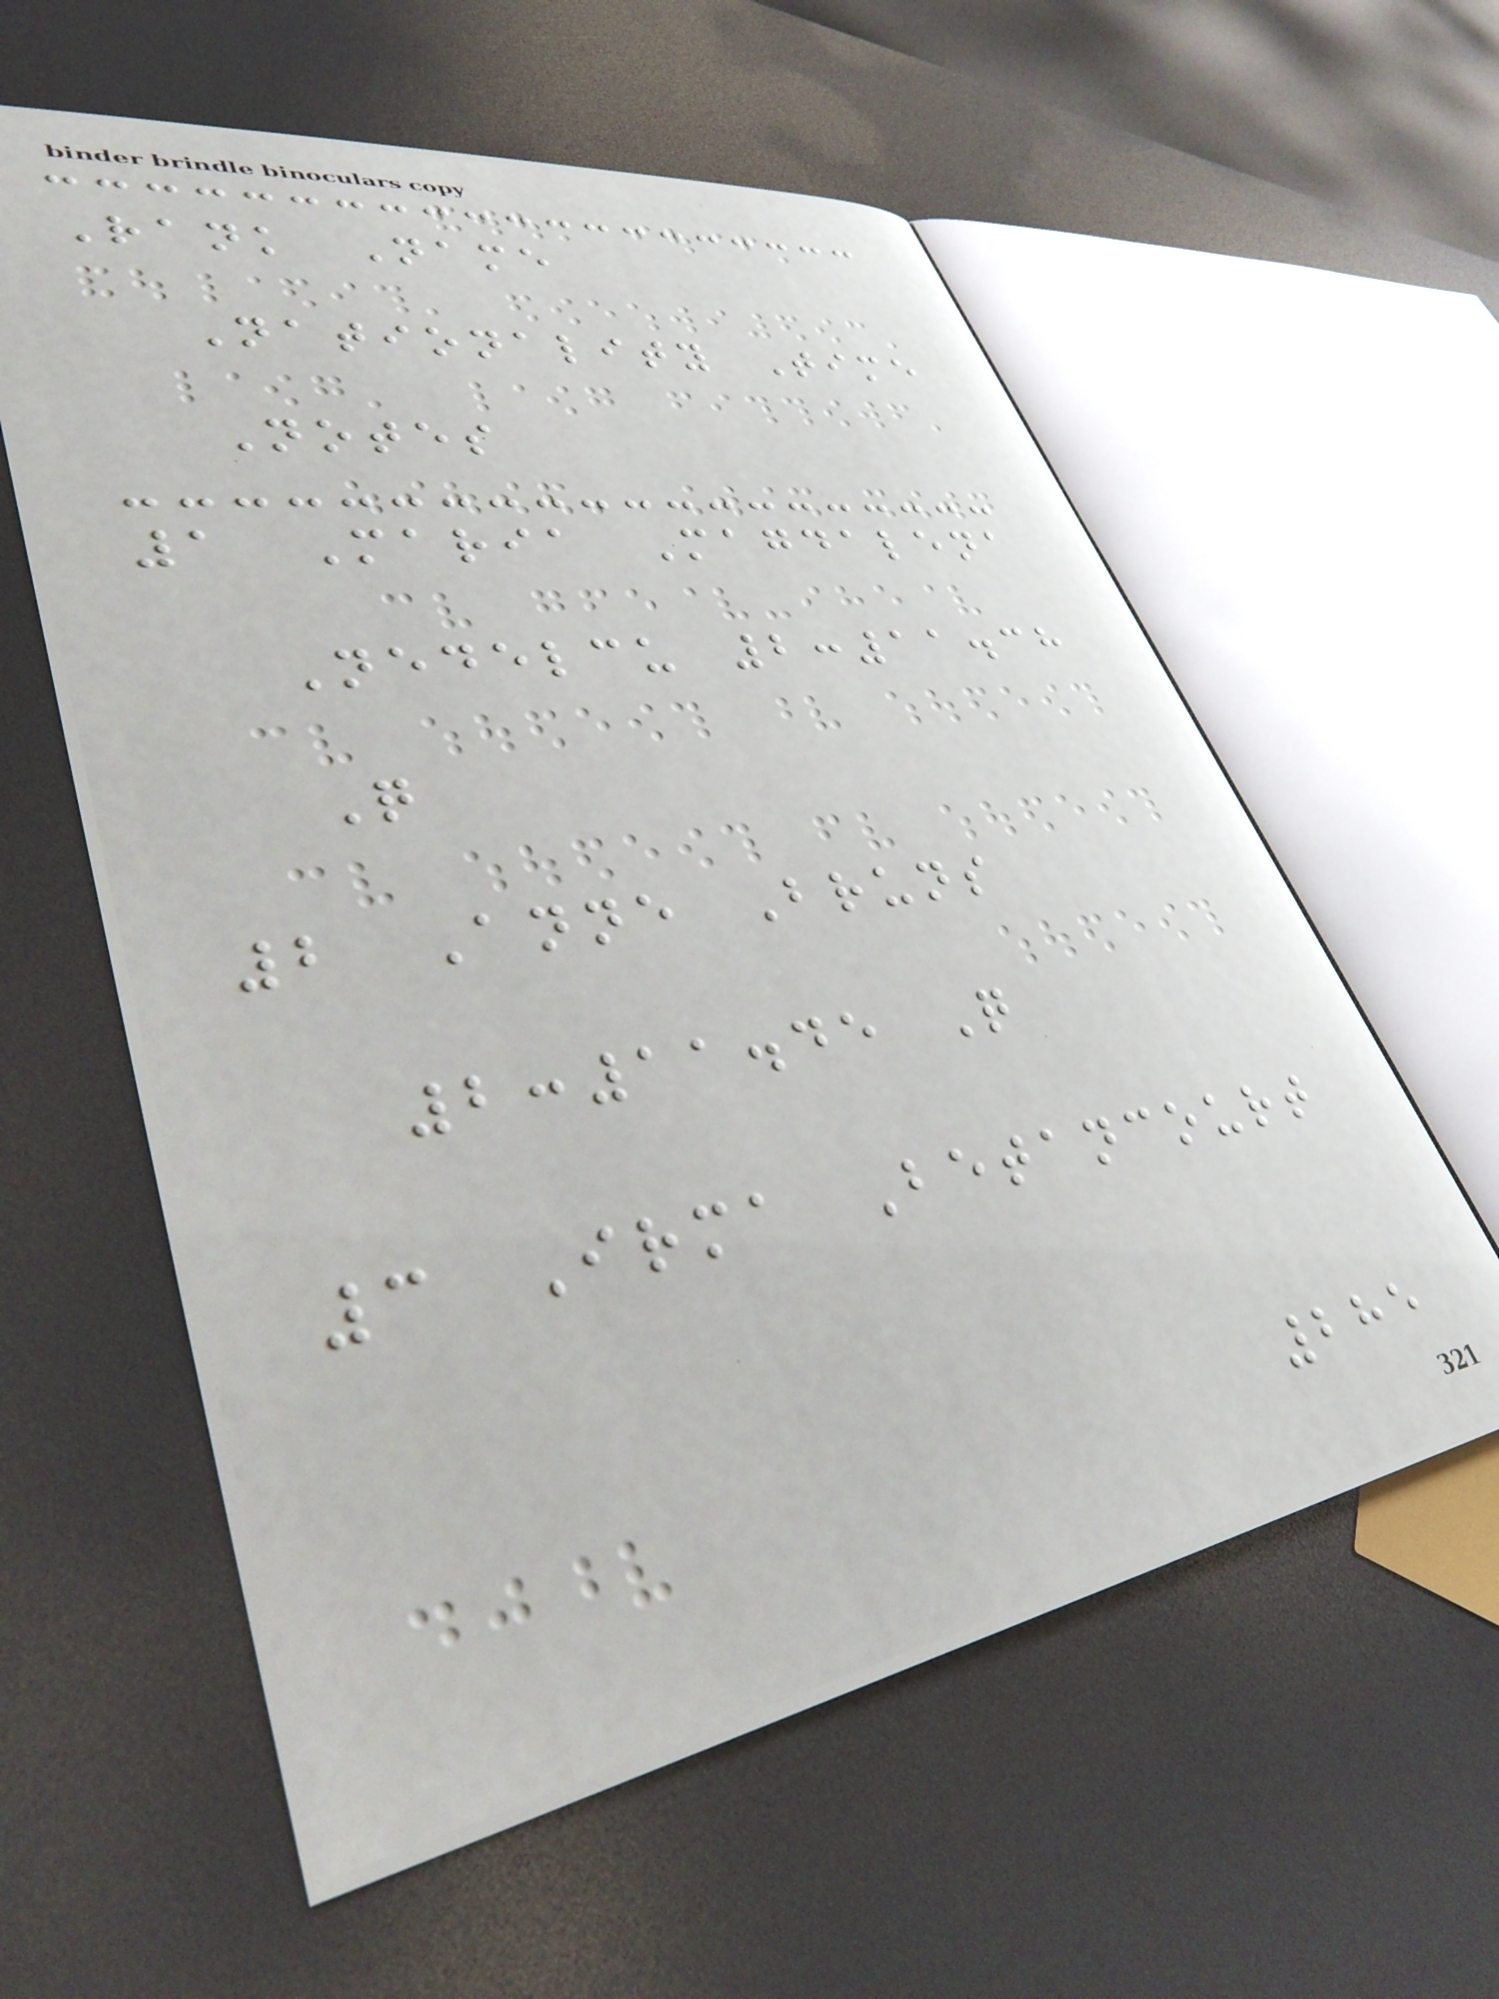Rank Name
Nationality Time
Notes
1 Maria Magdalena
Nedelcu 2:11.38
Q
2 Anne Bruns
2:11.45 Q
3 Irma Betancourt
285
